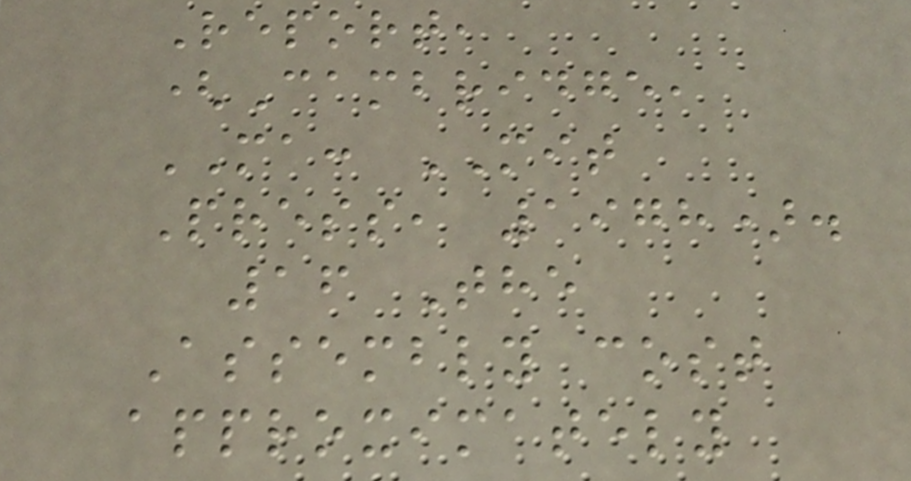Report,
(Cambridge,
MA: MIT
Press, 1978).
16 The
Assembly cost
approximately
